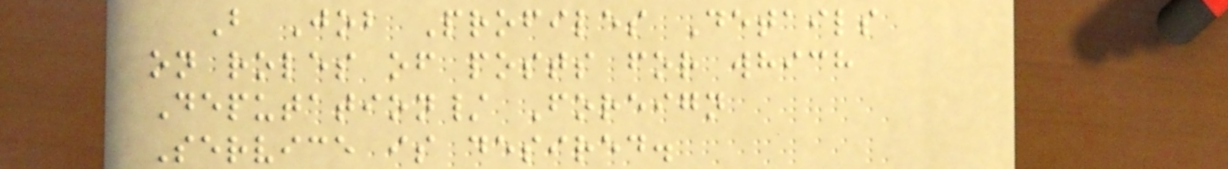B Job Profiles Details
on roles of posts for which
Deputation/ Foreign
Service is desired.
